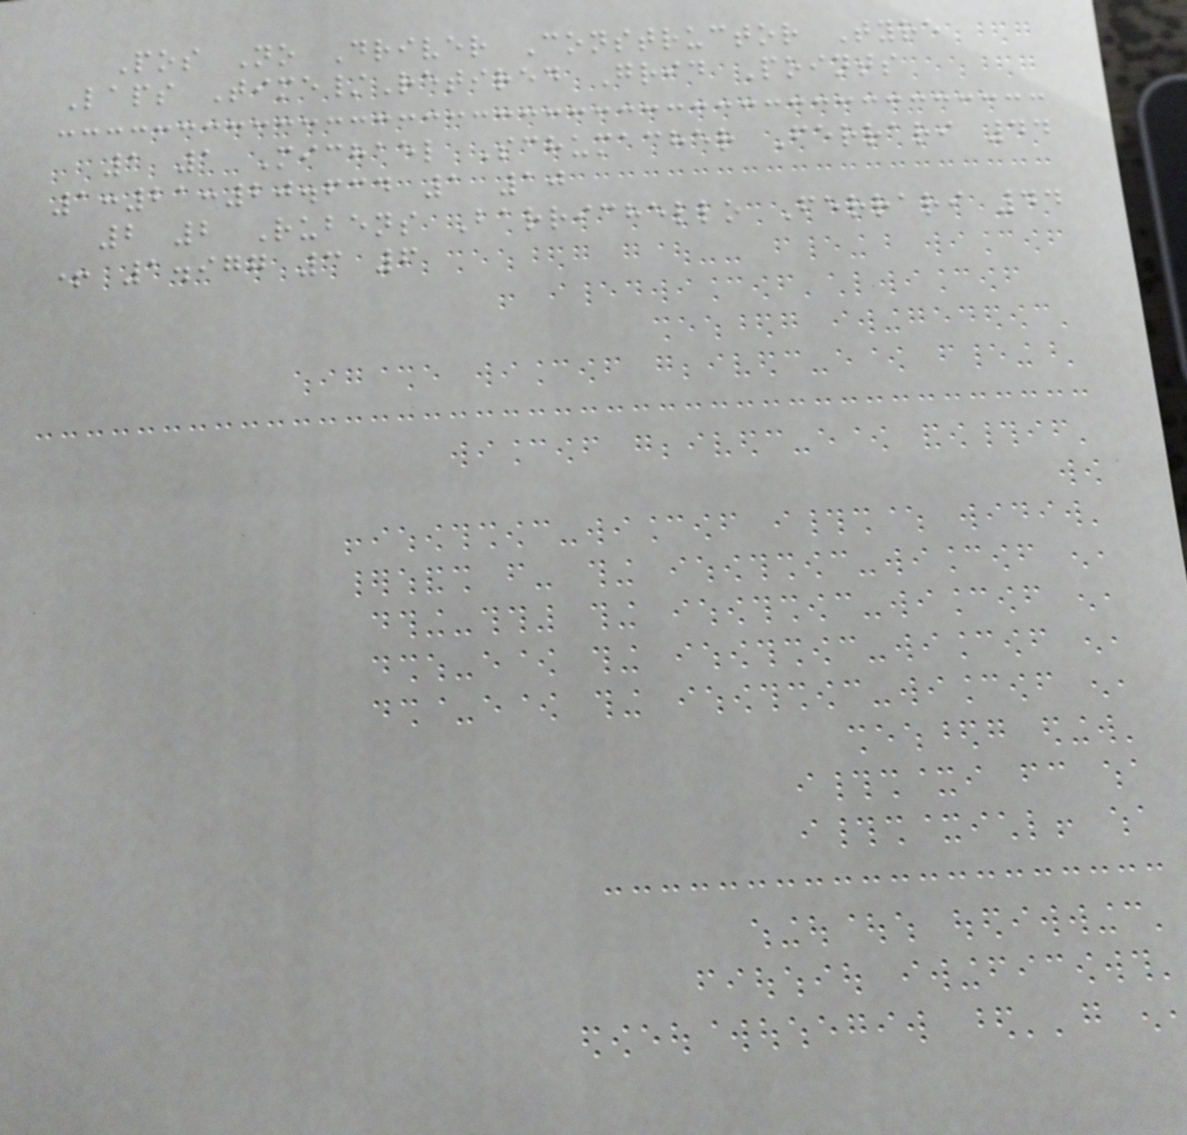Pos No Driver Constructor Tyre
Laps Time/Retired Grid Points
1 1 Michael Schumacher Ferrari 44
1:21:20.634 1 10
2 2 Rubens Barrichello Ferrari 44
+ 1.977 3 6
